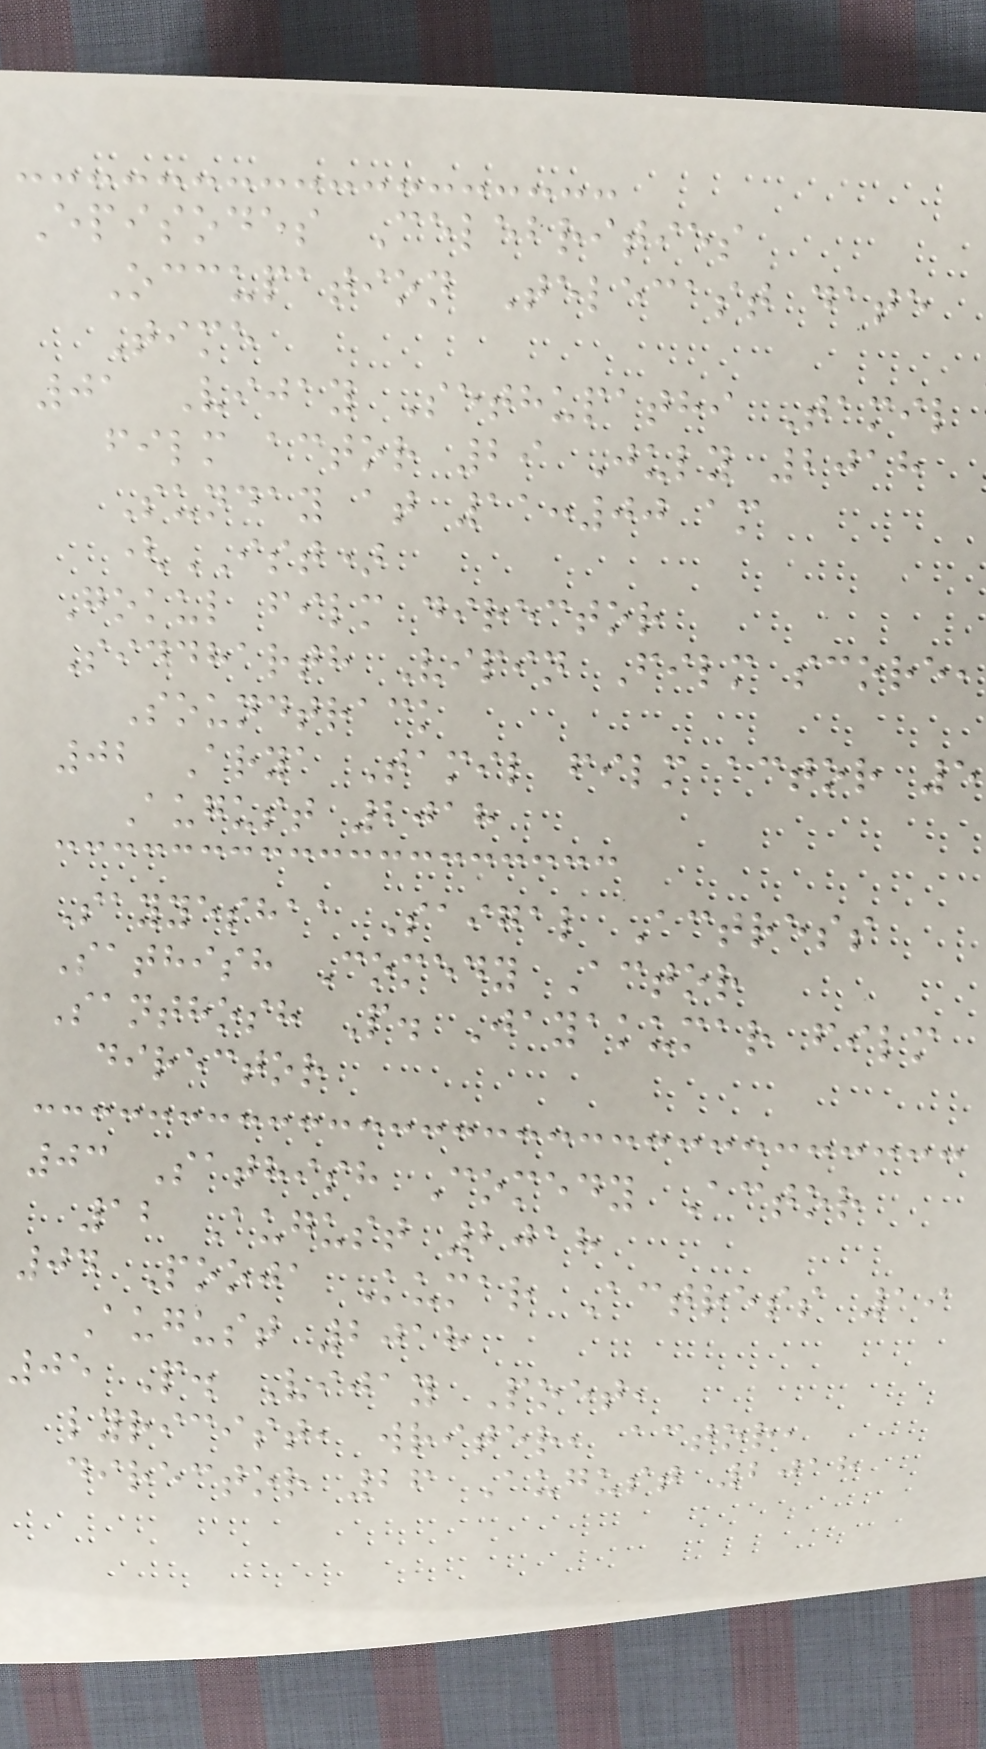Episodes Celebrities
Occupation Telecast date
Time
01 Vijay Sethupathi Tamil
film actor 29 July 2018
Sunday at 11:00 am
(IST)
Gokul film director
Siddharth Vipin Film score,
Soundtrack
02 Arya Tamil film actor 5
August 2018
Sayyeshaa Saigal Actress
Sathish Comedy Actor
Santhosh P. Jayakumar film
director
03 Sathish Comedy Actor
12 August 2018
04 Pooja Kumar Actress 19
August 2018
05 P. Vijay Poet,
lyricist, writer, actor,
director 26 August 2018
